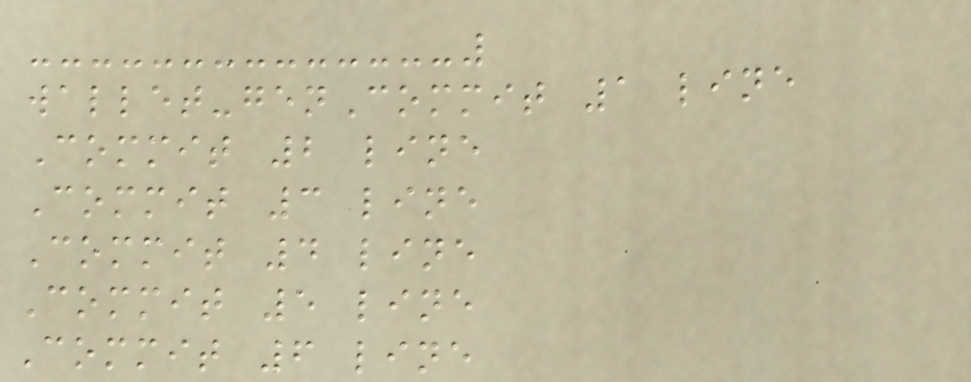wallet-genCommit 1 line
Commit 2 line
Commit 3 line
Commit 4 line
Commit 5 line
Commit 6 line
